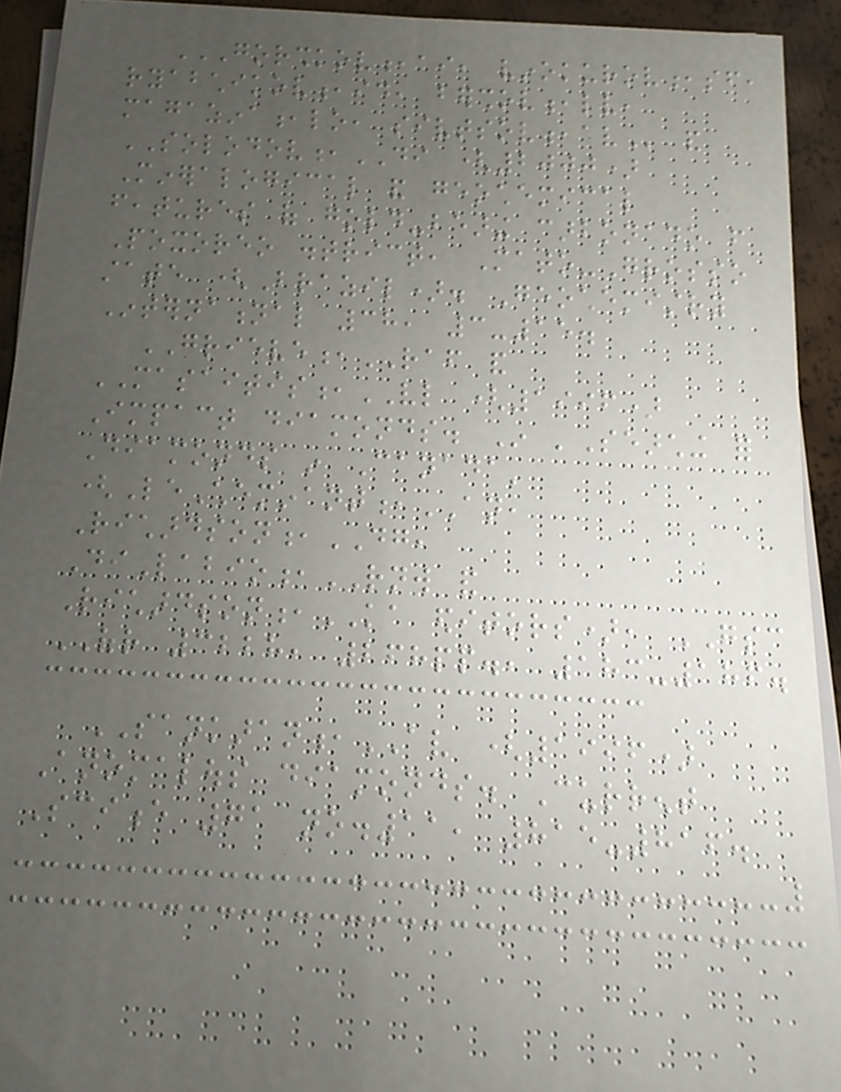GORSHKOV,AI, VINOKUROV,SF,
RYABCHIKOV,ID, BERSHOV,LV,
MAGAZINA,LO, SIVTSOV,AV and
SOLODOV,DI (2000)
Mineralogical and geochemical
features of gold-bearing carbonado from
Poxoreo district, Mato-Grosso
state (Brazil). Geochemistry
International 38, 3-15.
GRIEVE,RAF and
MASAITIS,VL (1996)
Impact diamonds. In 'Searching for
Diamonds in Canada'
(LeCheminant,AN,
Richardson,DG,
DiLabio,RNW and
Richardson,KA editors), GSC
OFR 3228, 268pp., 183-186.
SANKARAN,AV (1996)
Anomalous diamonds. Current
Science 71 no.11, 815-816.
